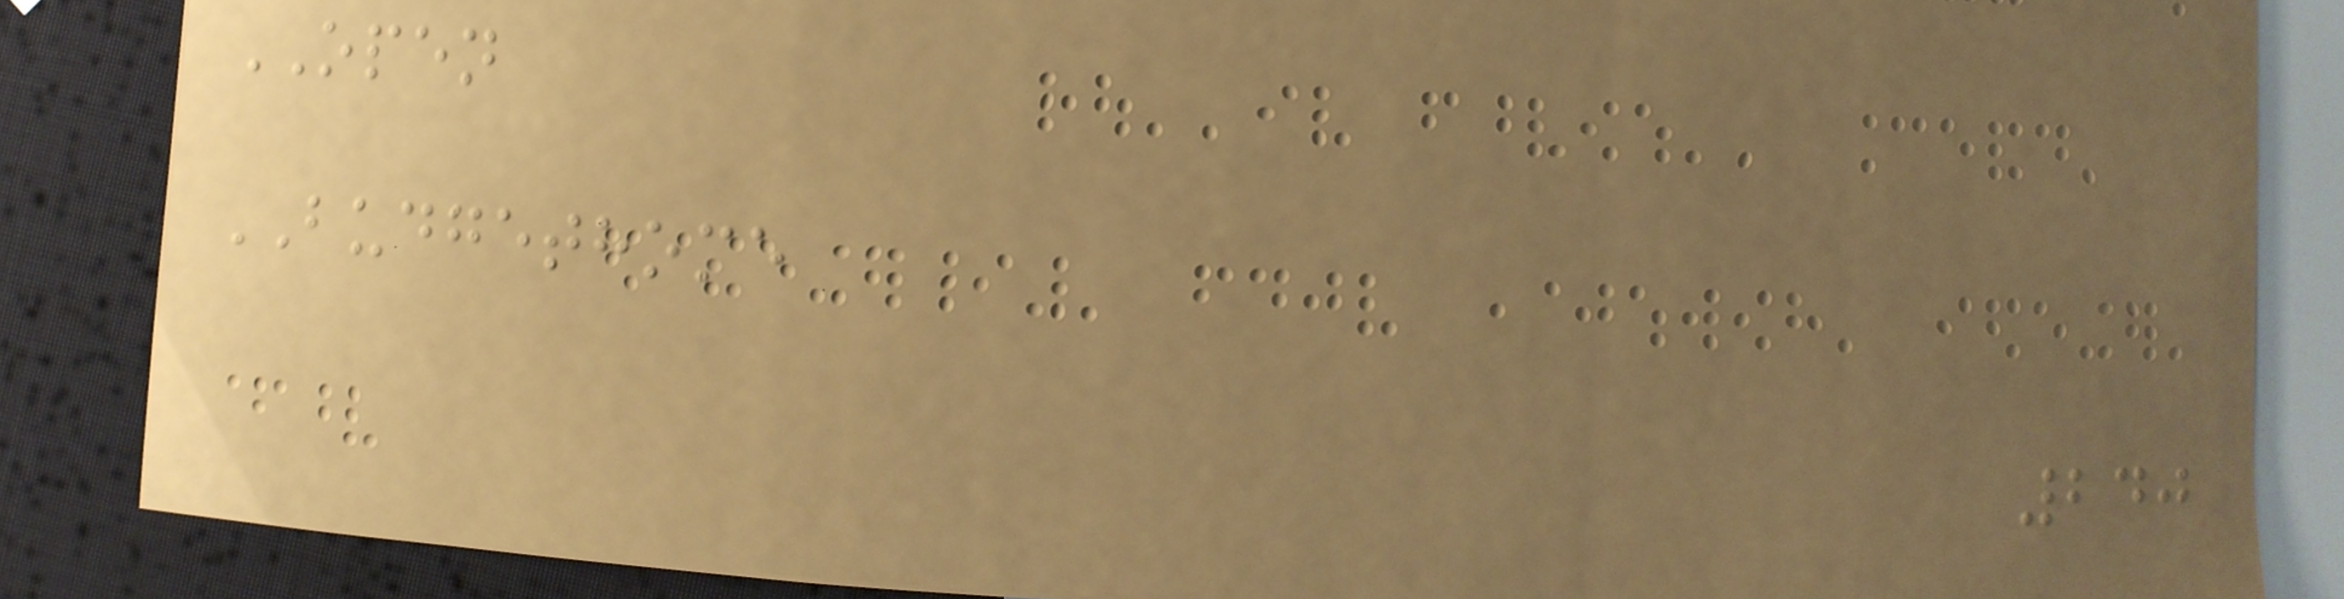OPEN
BUDGETHOME
240
